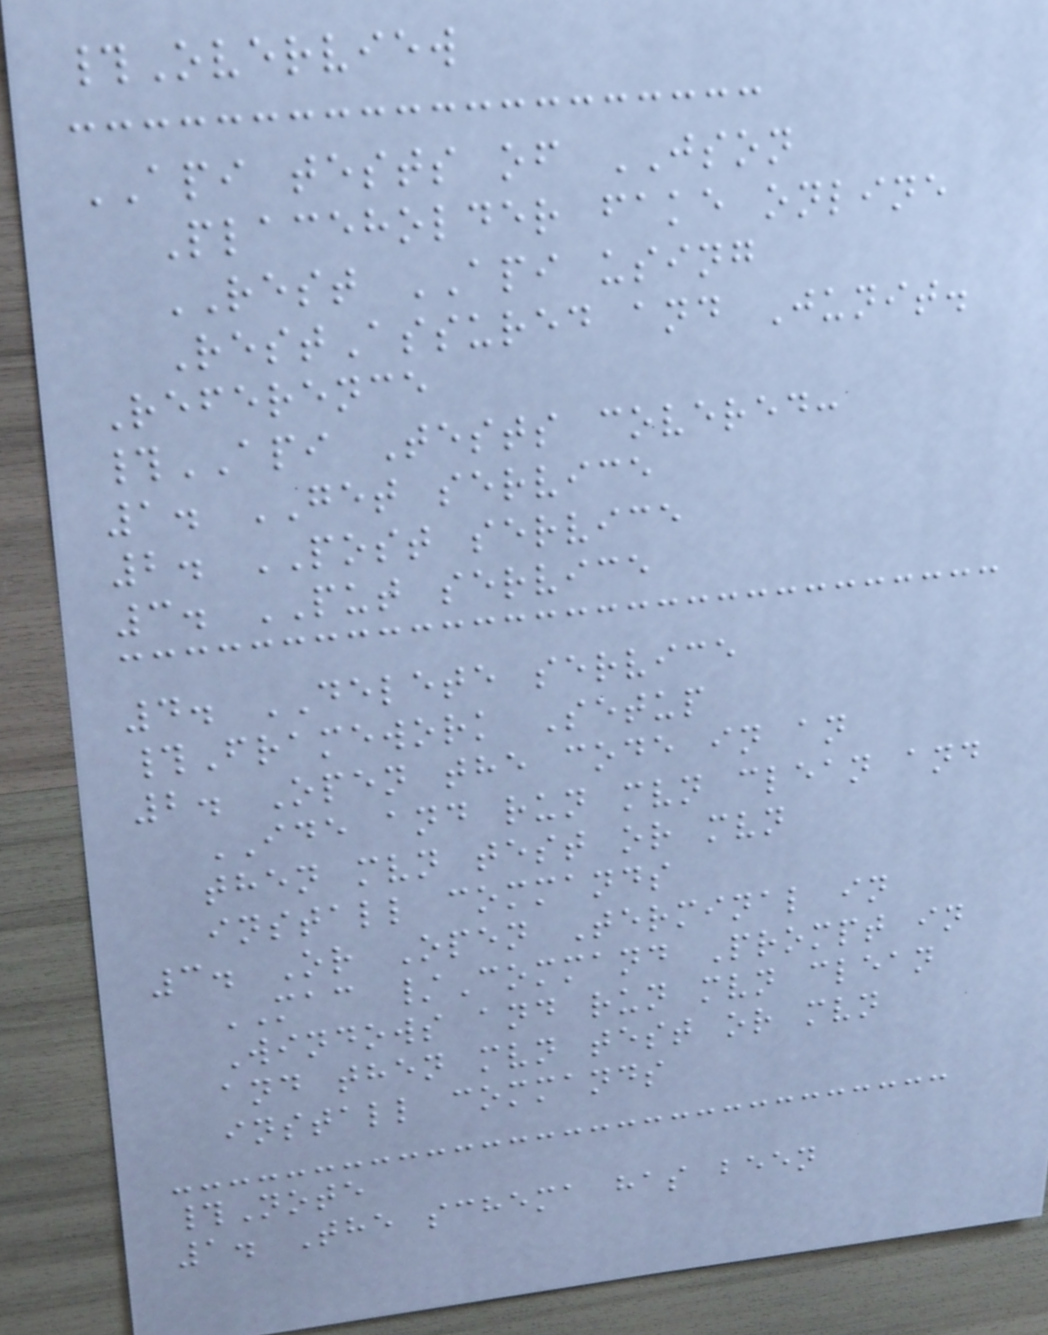#Overview
API tests of JSON
Placeholder fake online
REST API using
RestAssured and Junit.
Reference
#API Tests covered:
1. GET service
2. POST service
3. PUT service
4. DELETE service
#Framework Setup
2. Open the code in an
IDE and run mvn clean and
then mvn test or mvn
install commands
3. Or Open Terminal in
MAC /Command Prompt in
Windows and run mvn clean
and then mvn test or mvn
install commands
#Note
1. The schema has been
